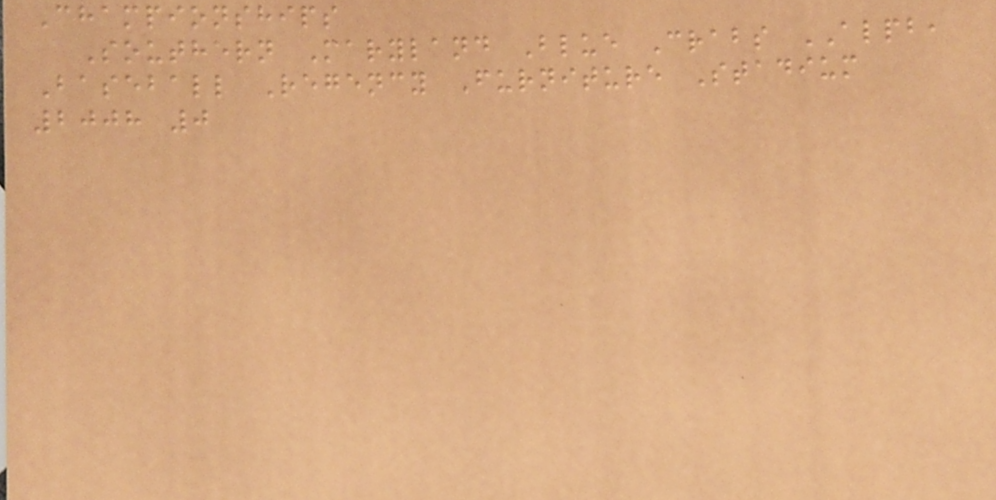Championships
Southern Maryland Blue Crabs ALPB,
Baseball Regency Furniture Stadium
2008 0
